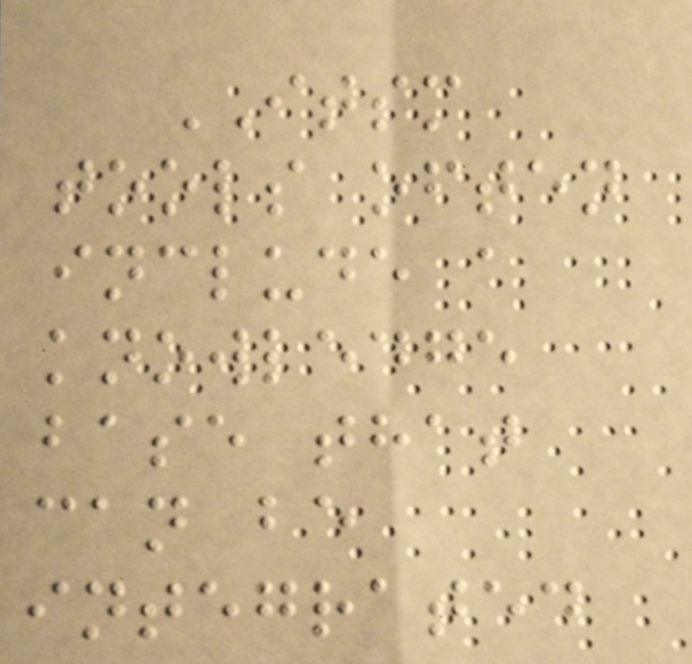ITSM
tools often
include a
knowledge
base that
can be
integrated
